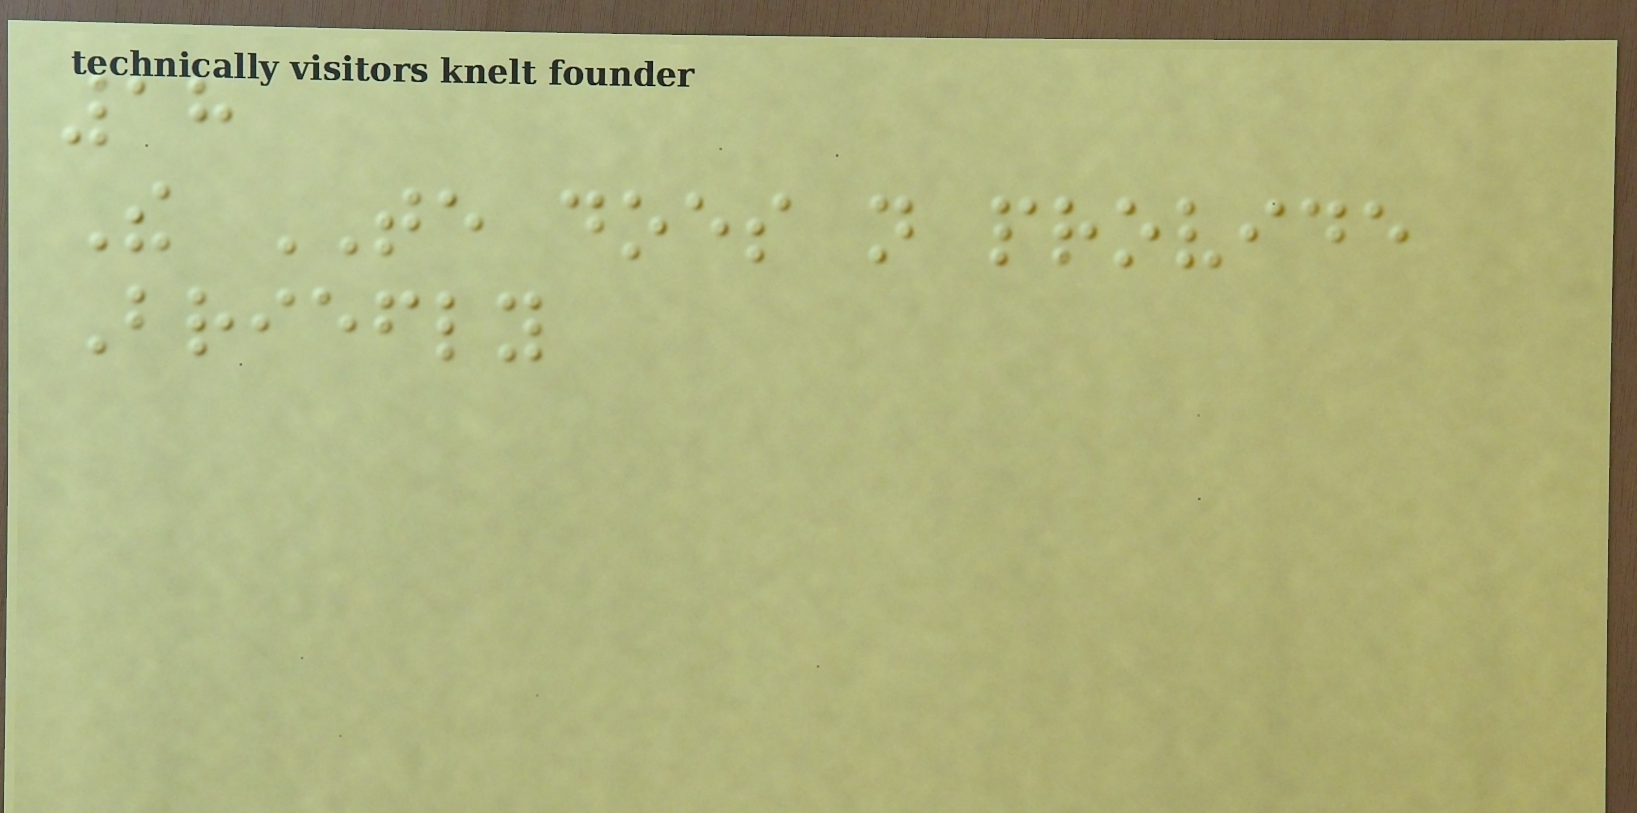18
The TE does not provide
Briefly
